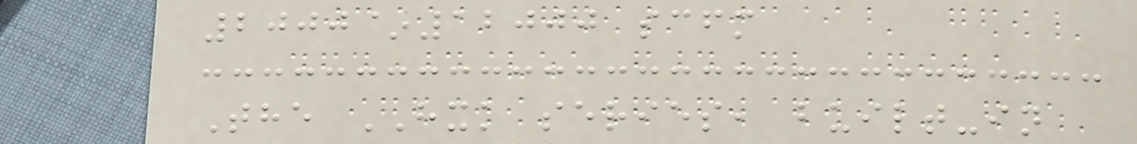2000~12000 scfm
The HXK series, built-in
